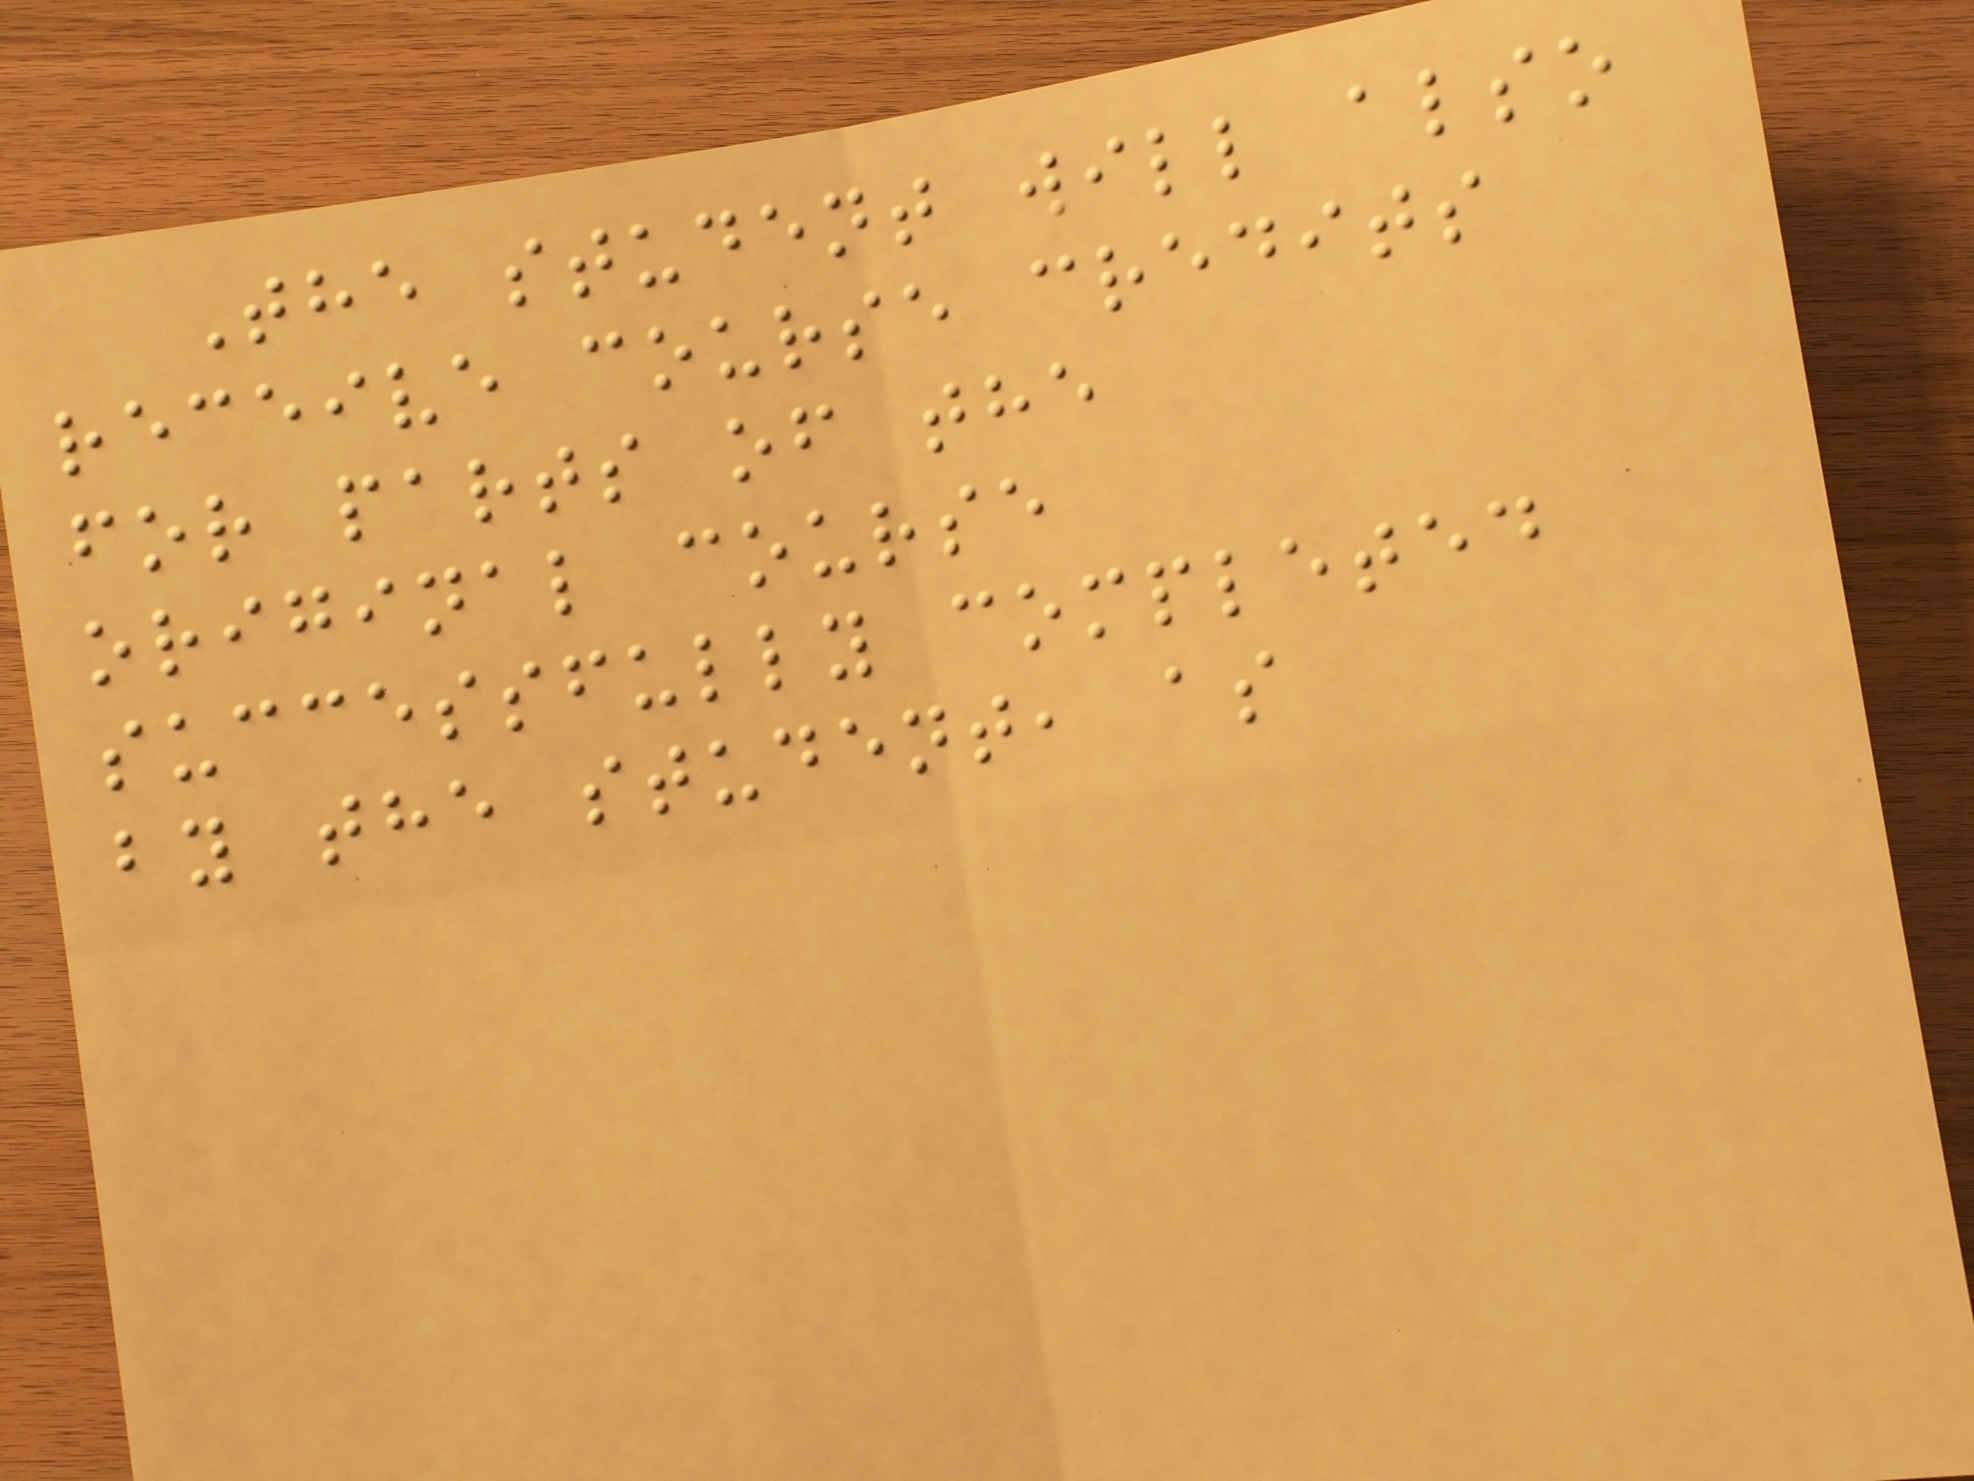The student will also
receive course credits
for parts of the
original course
successfully completed
by the student, as
